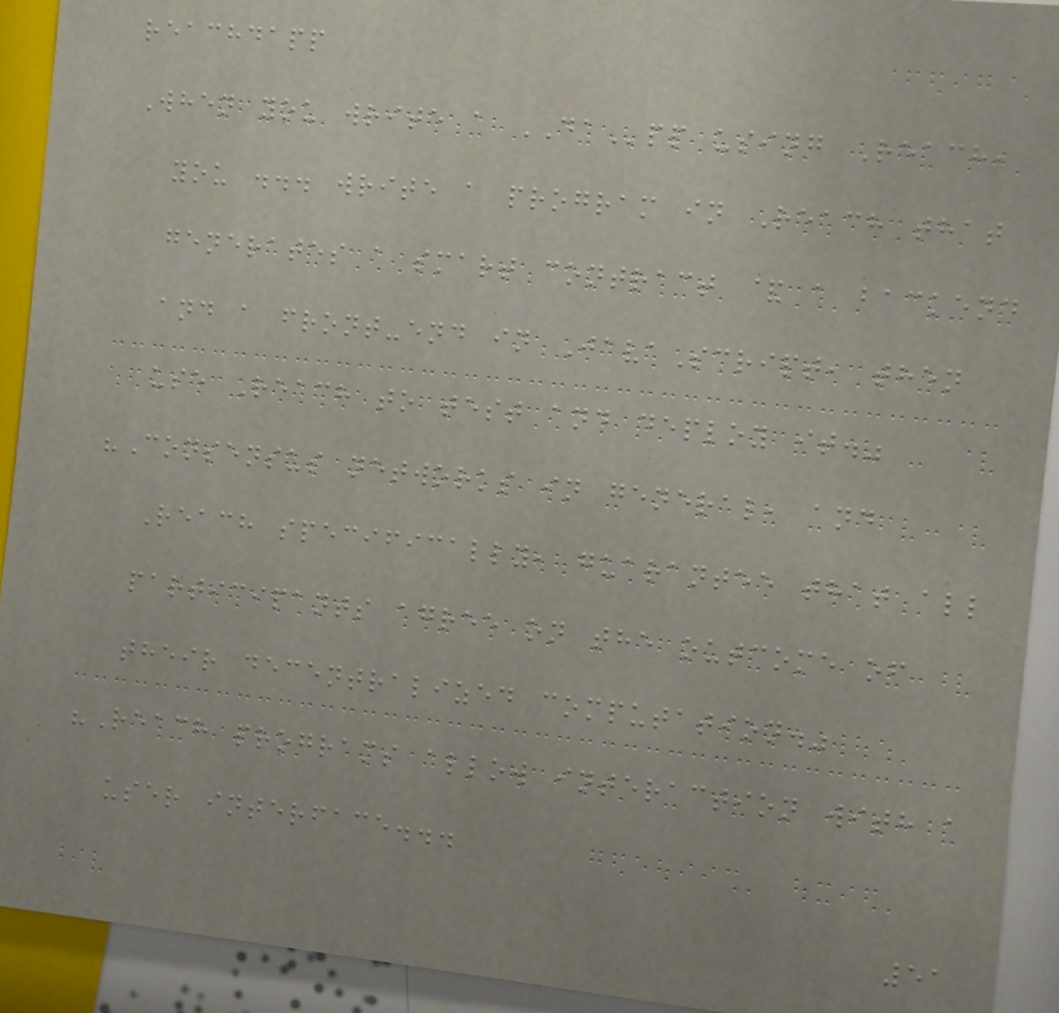reachdapp
When you write a DApp using Reach,
you ... write a program in Reach that
generates a smart contract & a backend
and a front-end in JavaScript, then
use Reach to test and deploy it."
"Consensus networks in general, and
Reach specifically, guarantee that all
participants agree on the outcome of
their decentralized computation."
"Reach programs allow interaction with a
user interface...
51
